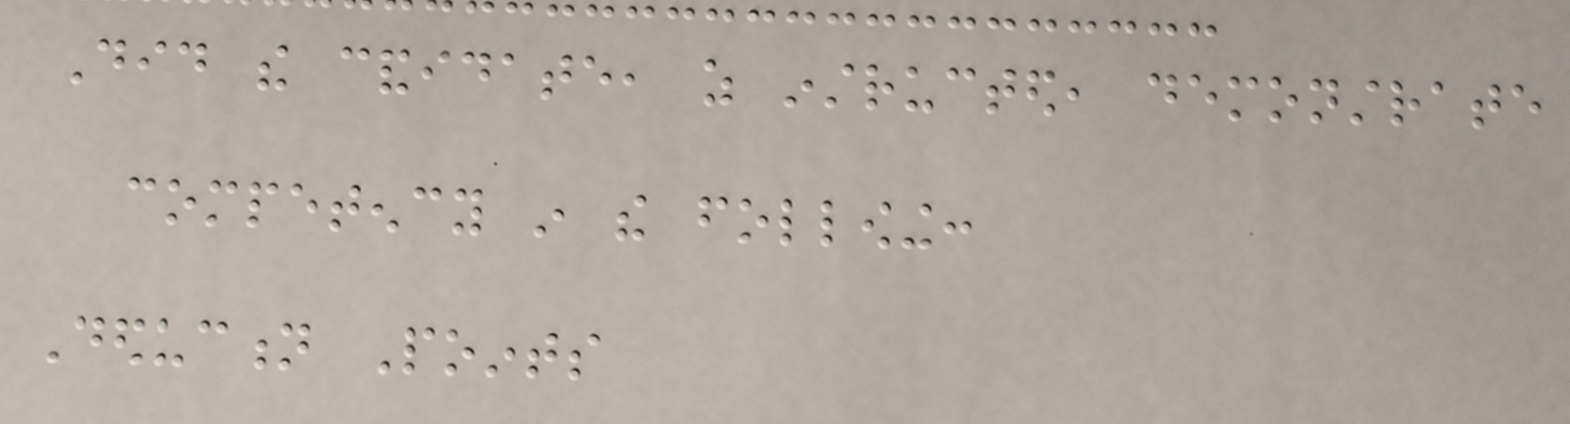Did the candidate, as instructed, demonstrate
competency in the following:
Deduction Points
